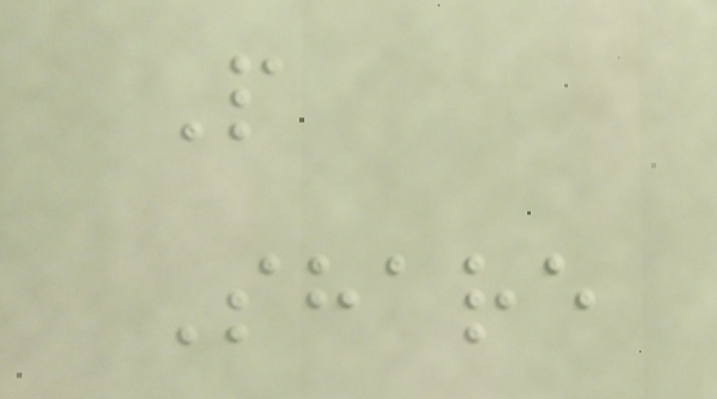P
Share
